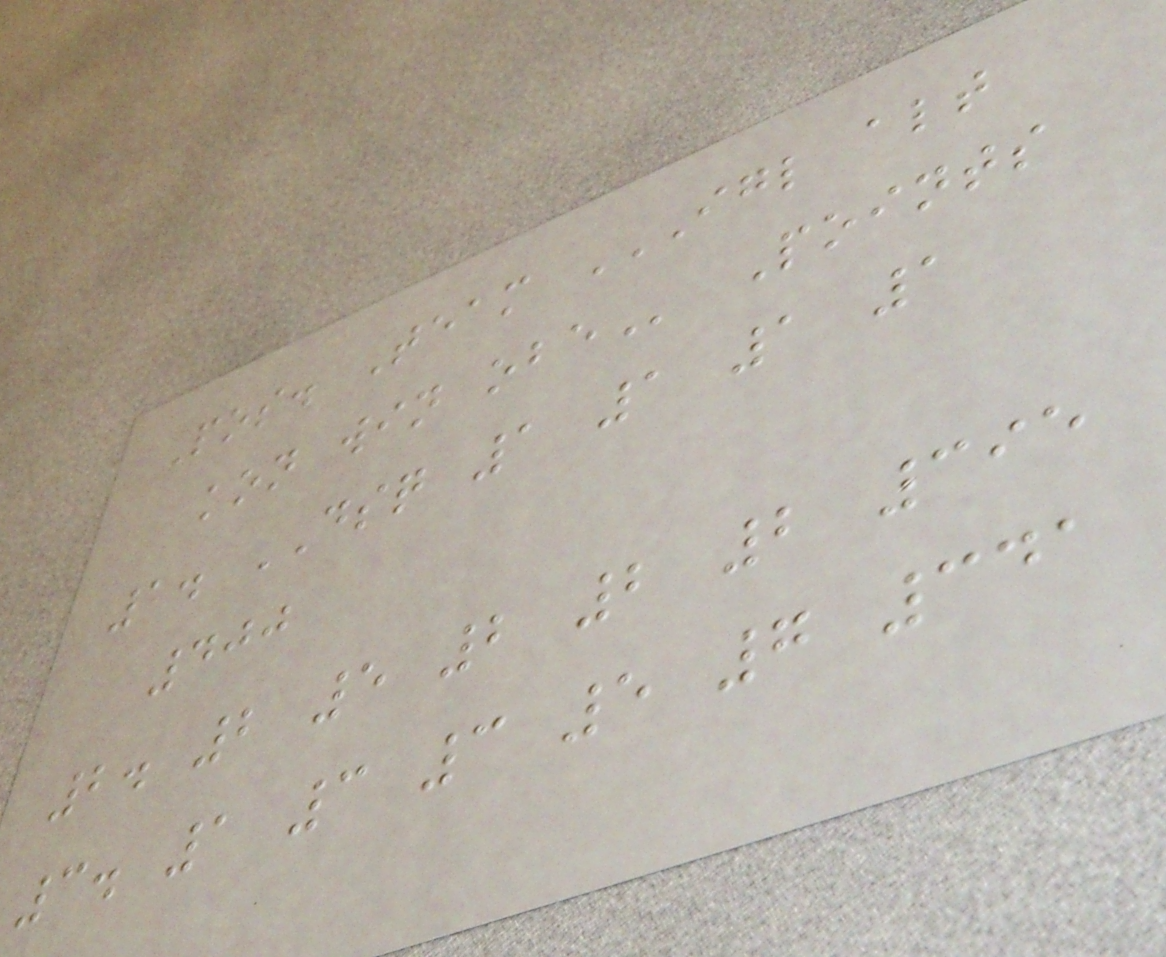Pos. Team IGL ALT
KON WIN OBE Points
1. DSQ 1 1 1 1
400
2. 2 5 2 2 2 395
3. 1 3 3 5 7 341
